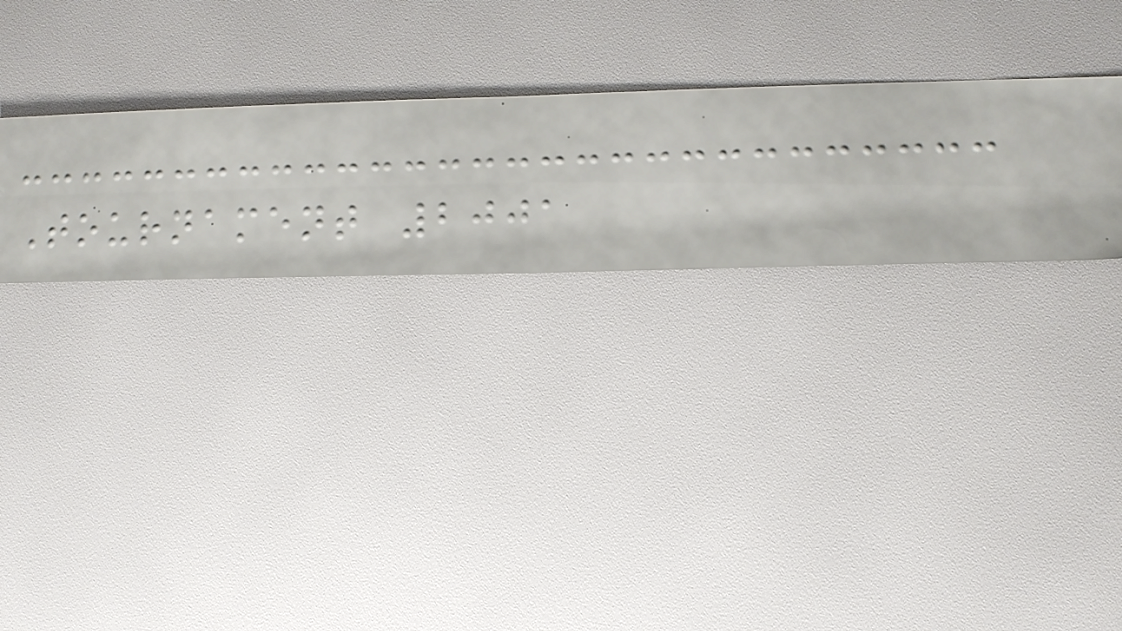Tournament 2001
